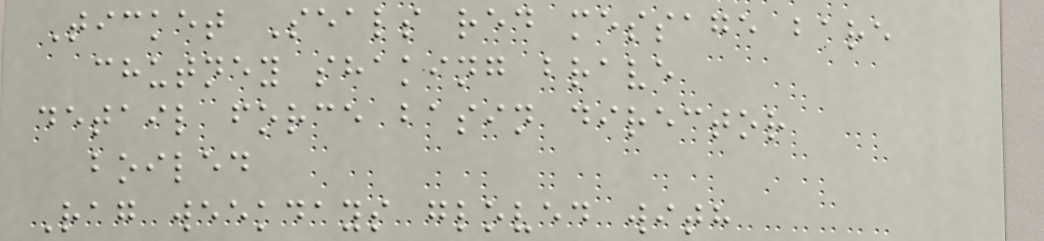Ticket Seals red message bare
chutney shaking brave
detail force basin director
boiled
Rag weekdays gloved with
